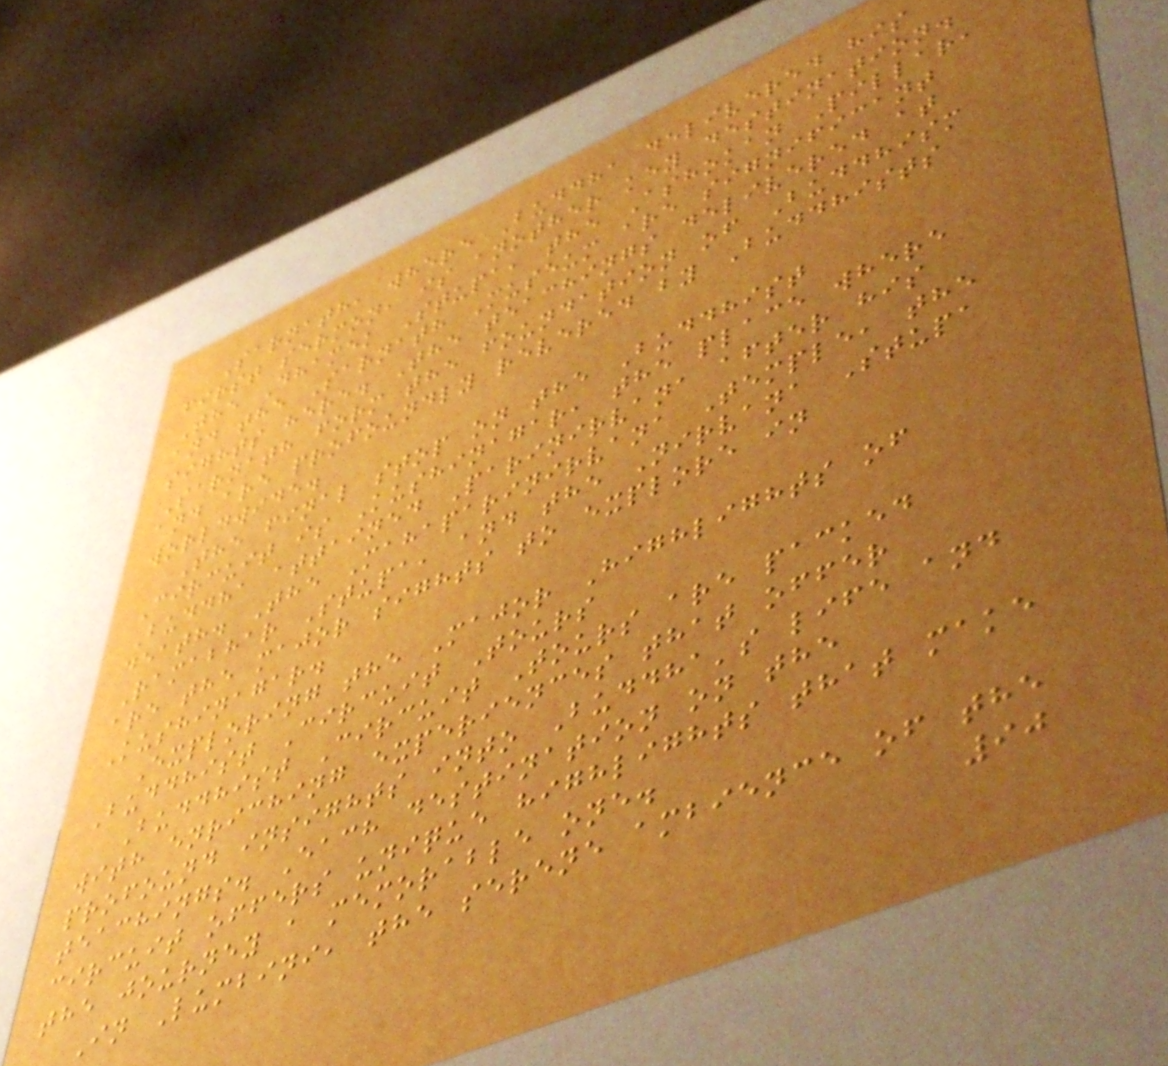Sarnath, where Buddha delivered his
first sermon, is another key destination.
The Dhamek Stupa, the Ashokan Pillar,
and the Sarnath Museum are significant
sights here. The teachings delivered at
Sarnath form the foundation of Buddhism
and are profoundly revered by Buddhists
worldwide.
The final stop on the Buddhist
Circuit is Kushinagar, the place where
Buddha attained Parinirvana after his
death. The Mahaparinirvana Temple, the
Ramabhar Stupa, and the Nirvana Stupa
are the major sights to explore in
Kushinagar.
Exploring the Major Highlights of
Buddhist Circuit Tours
Buddhist Circuit Tours are packed
with enriching experiences that offer
profound insights into Buddha's life and
teachings. Each destination on the
circuit offers unique highlights that make
the journey a memorable one.
In Lumbini, the serene ambience of the
90
